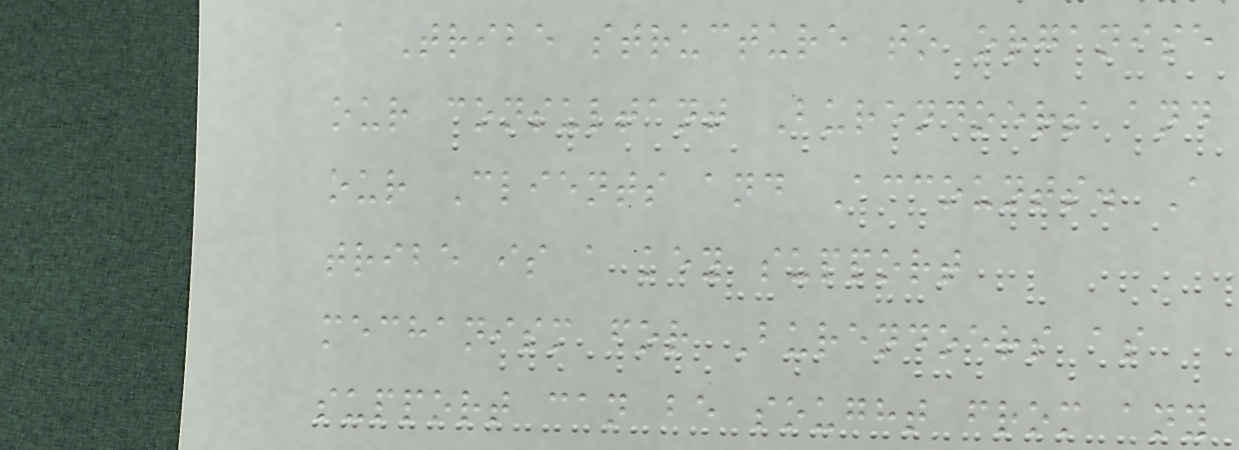a Tribe structure to organise
our consultant Burendoers and
our Clients and Accounts. A
tribe is a key support
mechanism for Burendoers as
support can be sought from any
